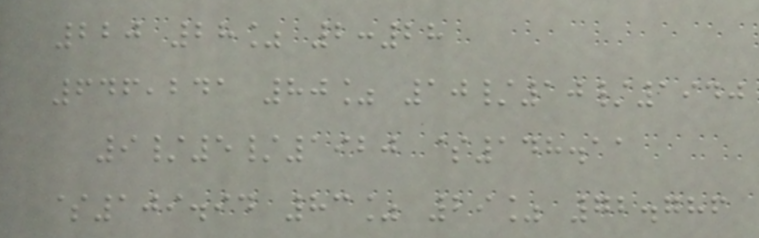220 28% 2:28
646,241 80% 10/10/1940
9/5/1920 $148.11
$109.94 83% 29% 72.786
